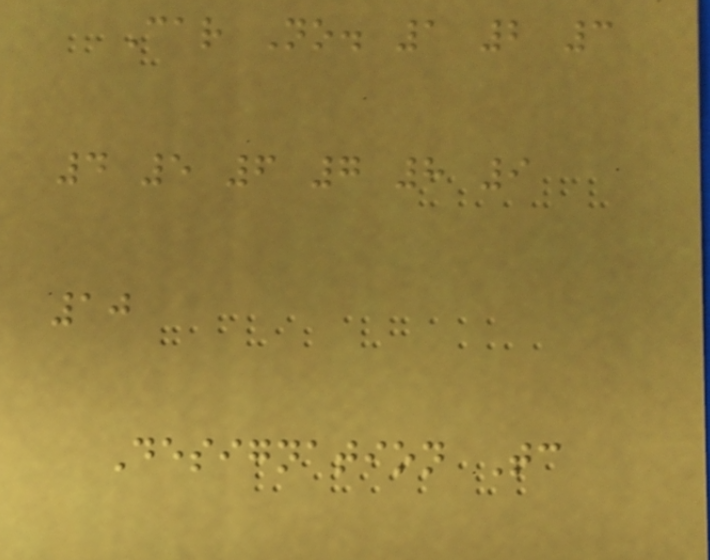Car No. 1 2 3
4 5 6 7 8 9
10
Designation Tc
